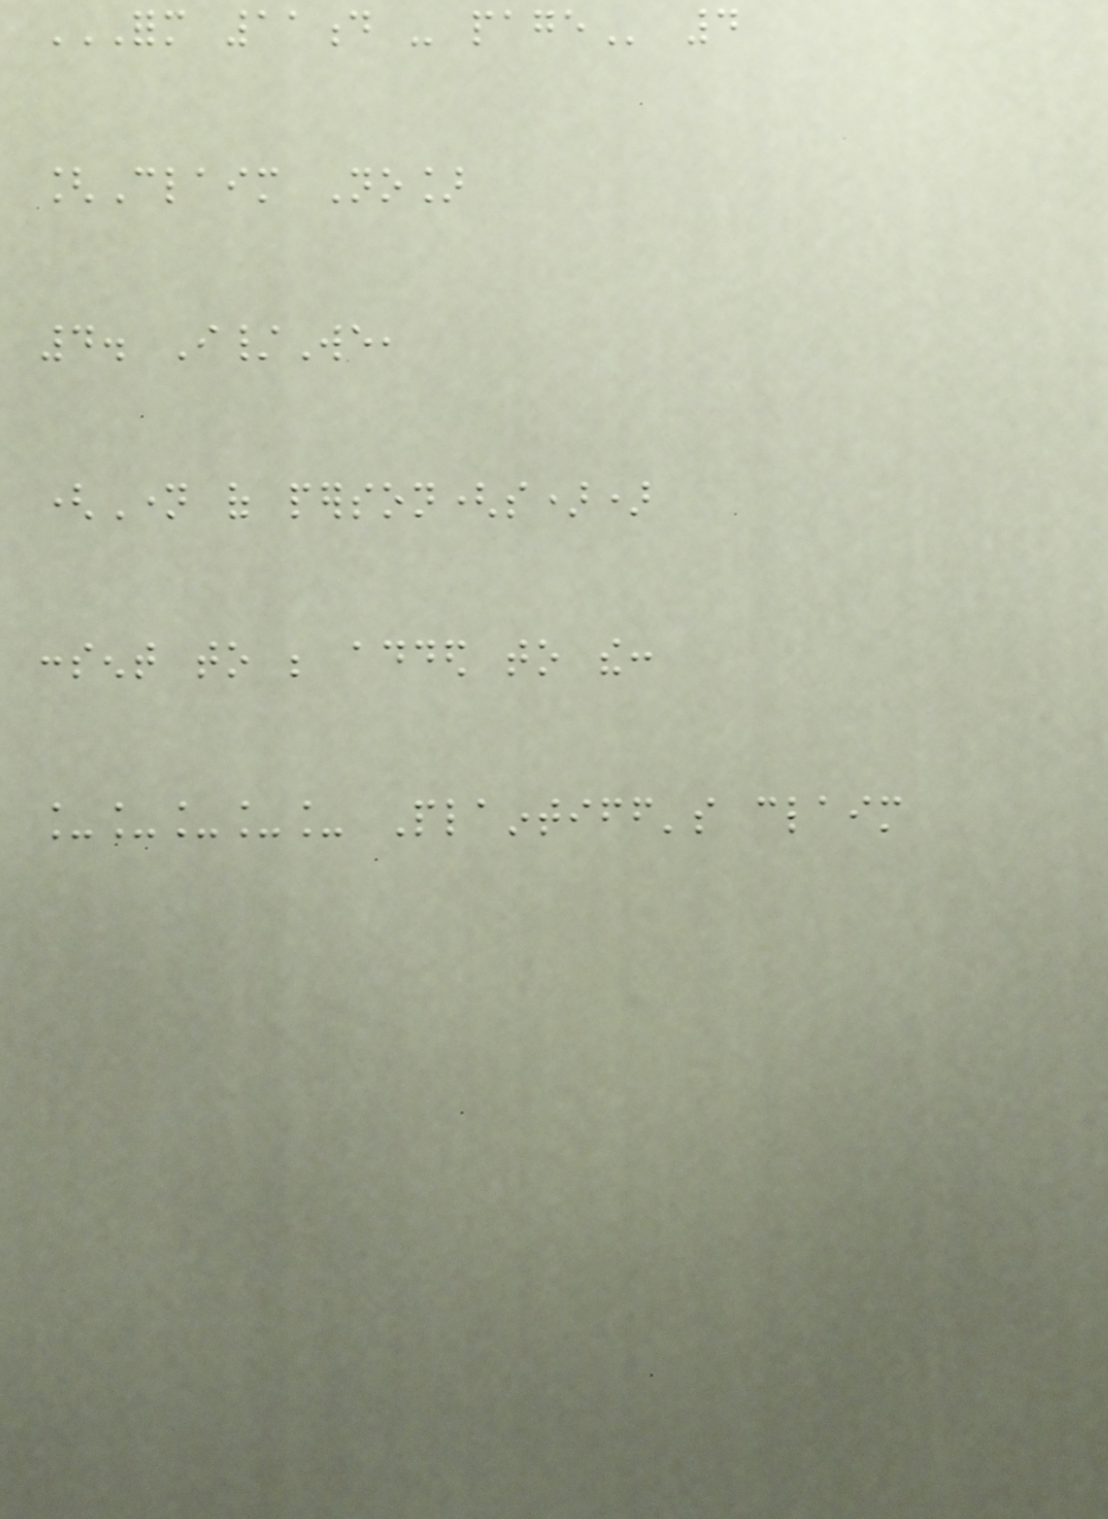FORM 11D - PAGE 4
[Claim No]
4. I/We,
(Name of person(s))
consent to be added to the:
_____ Plaintiff's claim
